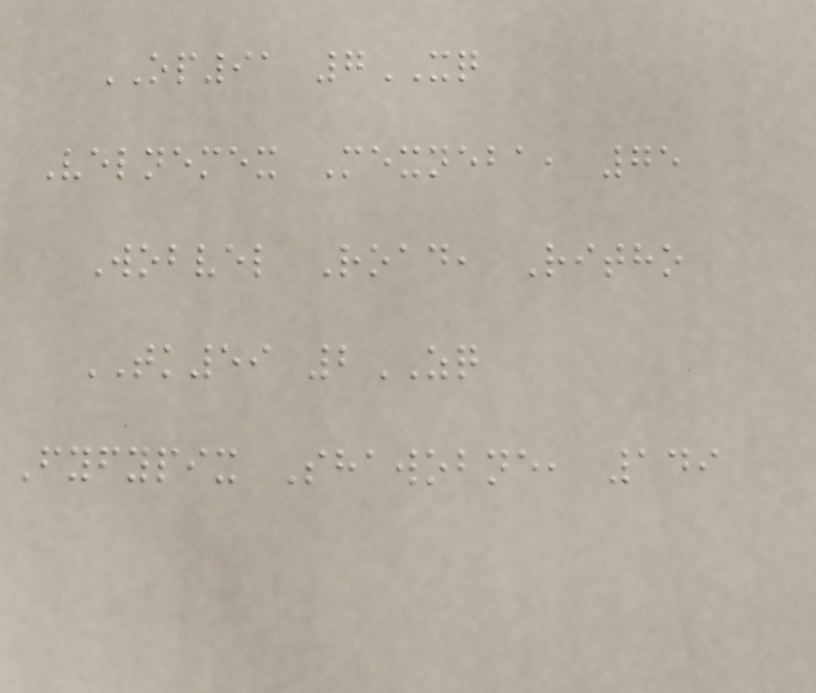OP91 7XQ
Velnemex Mexneba, 75
Wobvel Road, Ritho
TK59 2ZQ
Fyfypix Shawobne, 149
